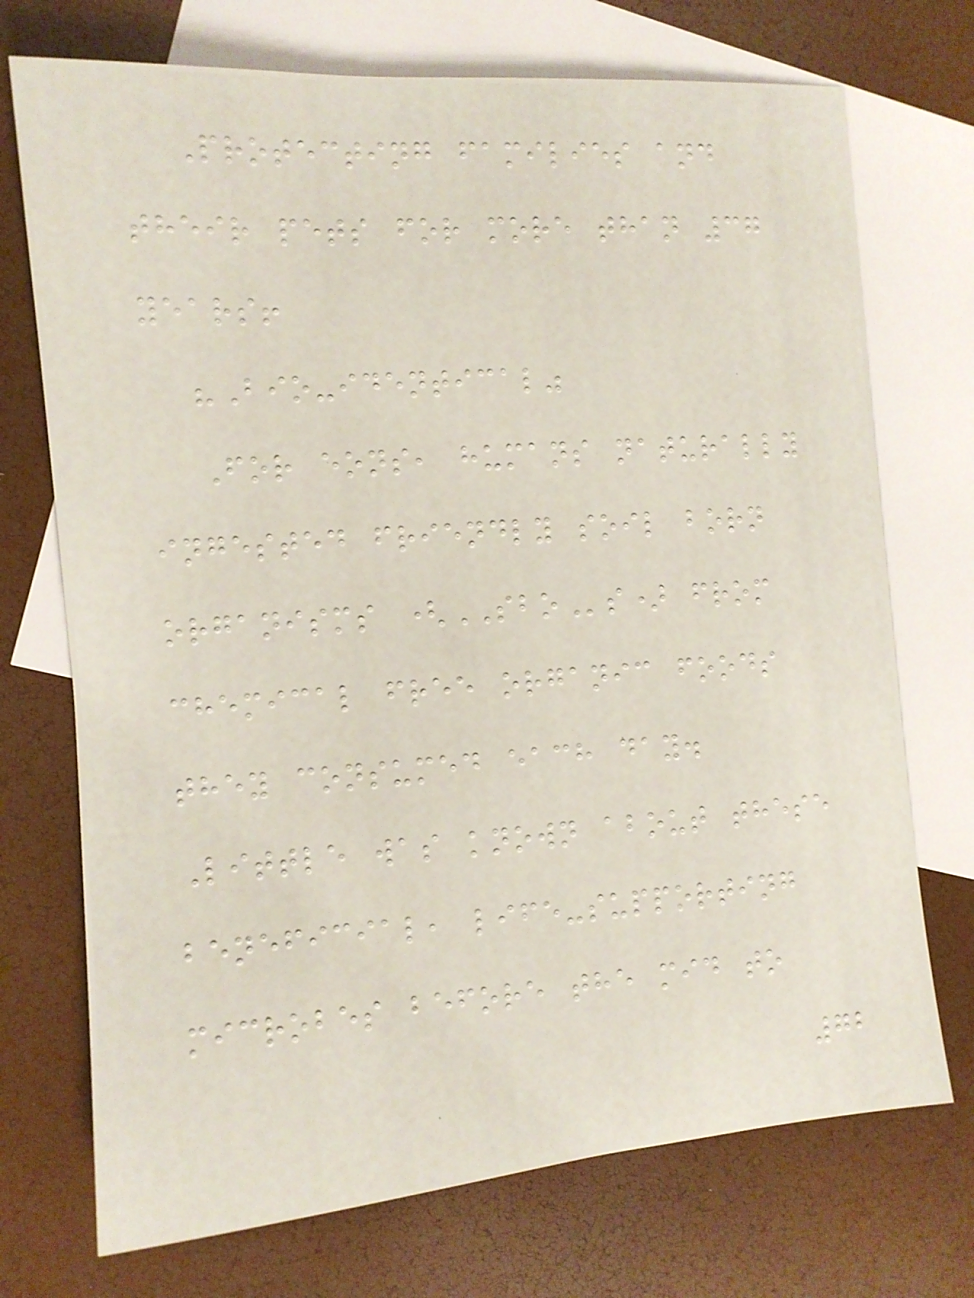Protecting families and
their pets for more than 37
years!
"Bio-identical"
For eons, humans naturally
ingested friendly soil born
organisms (SBOs) from
chemical free organic foods
they consumed each day.
Little was known about these
beneficial, life-supporting
microbes before the mid to
72
